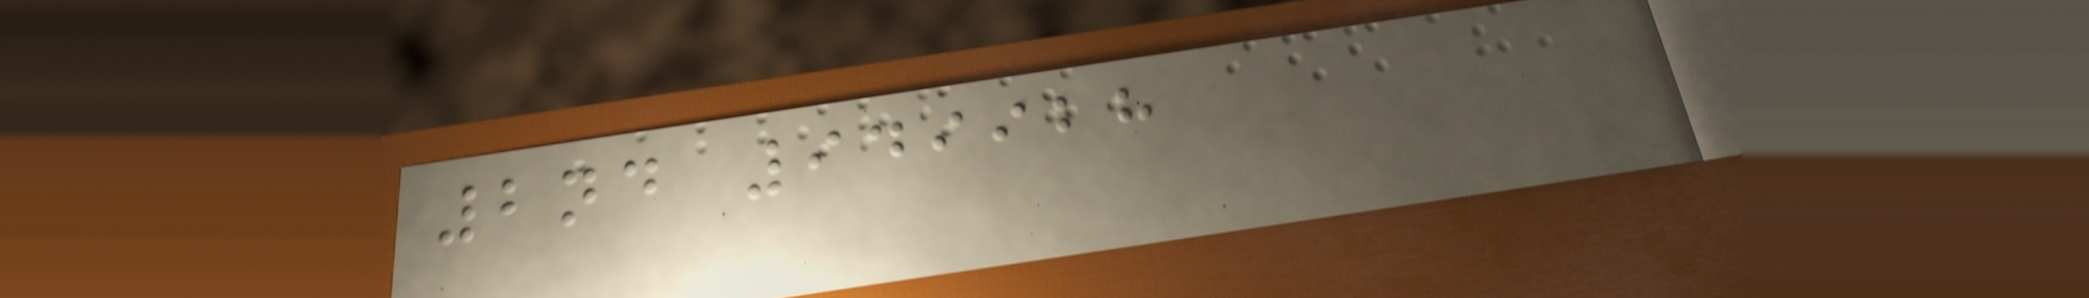2nd 949928
